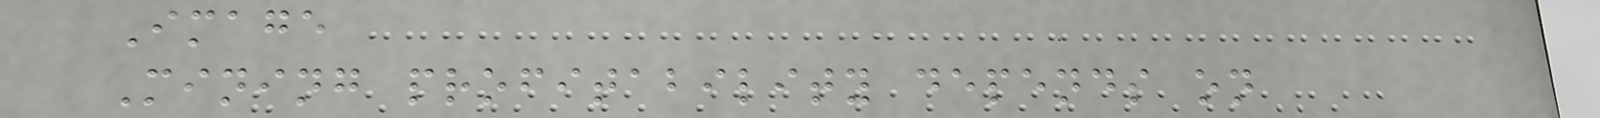Image
Mining profitability depends on
